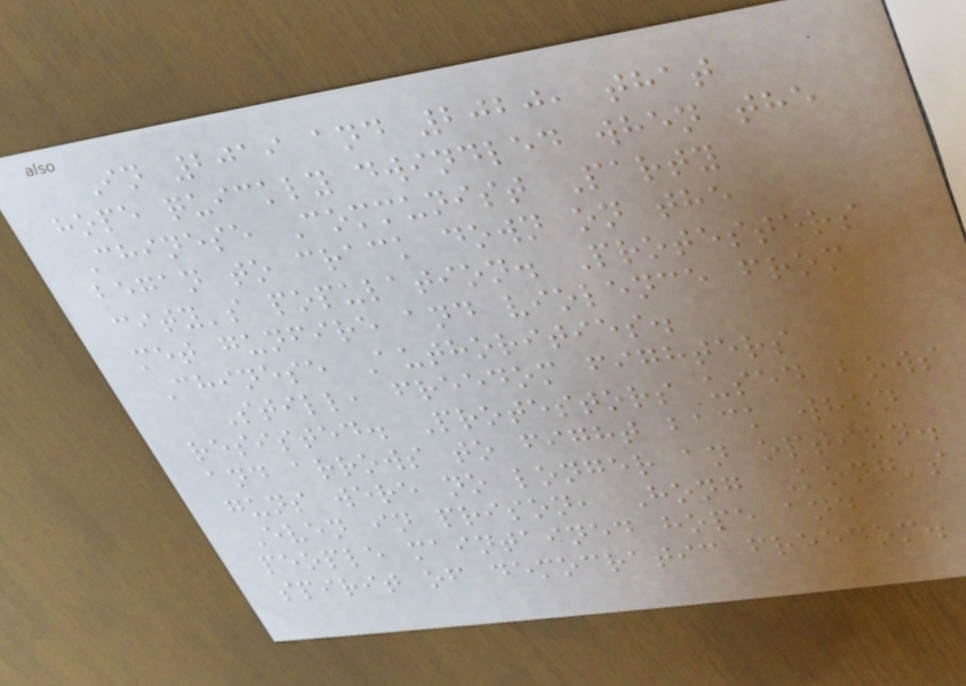In 2019 and 2020, that
hope quickly dwindled when the
Chinese Communist Party
began to crack down on the
city's population. Protesters
met gunfire and violence from
Chinese Authorities.
Still, freedom fighters
resisted. Protestors used bows
and arrows to fight back when
guns were no longer an option.
Even in prison, Hong Kong's
people maintained hope and a
spirit of democratic freedom.
